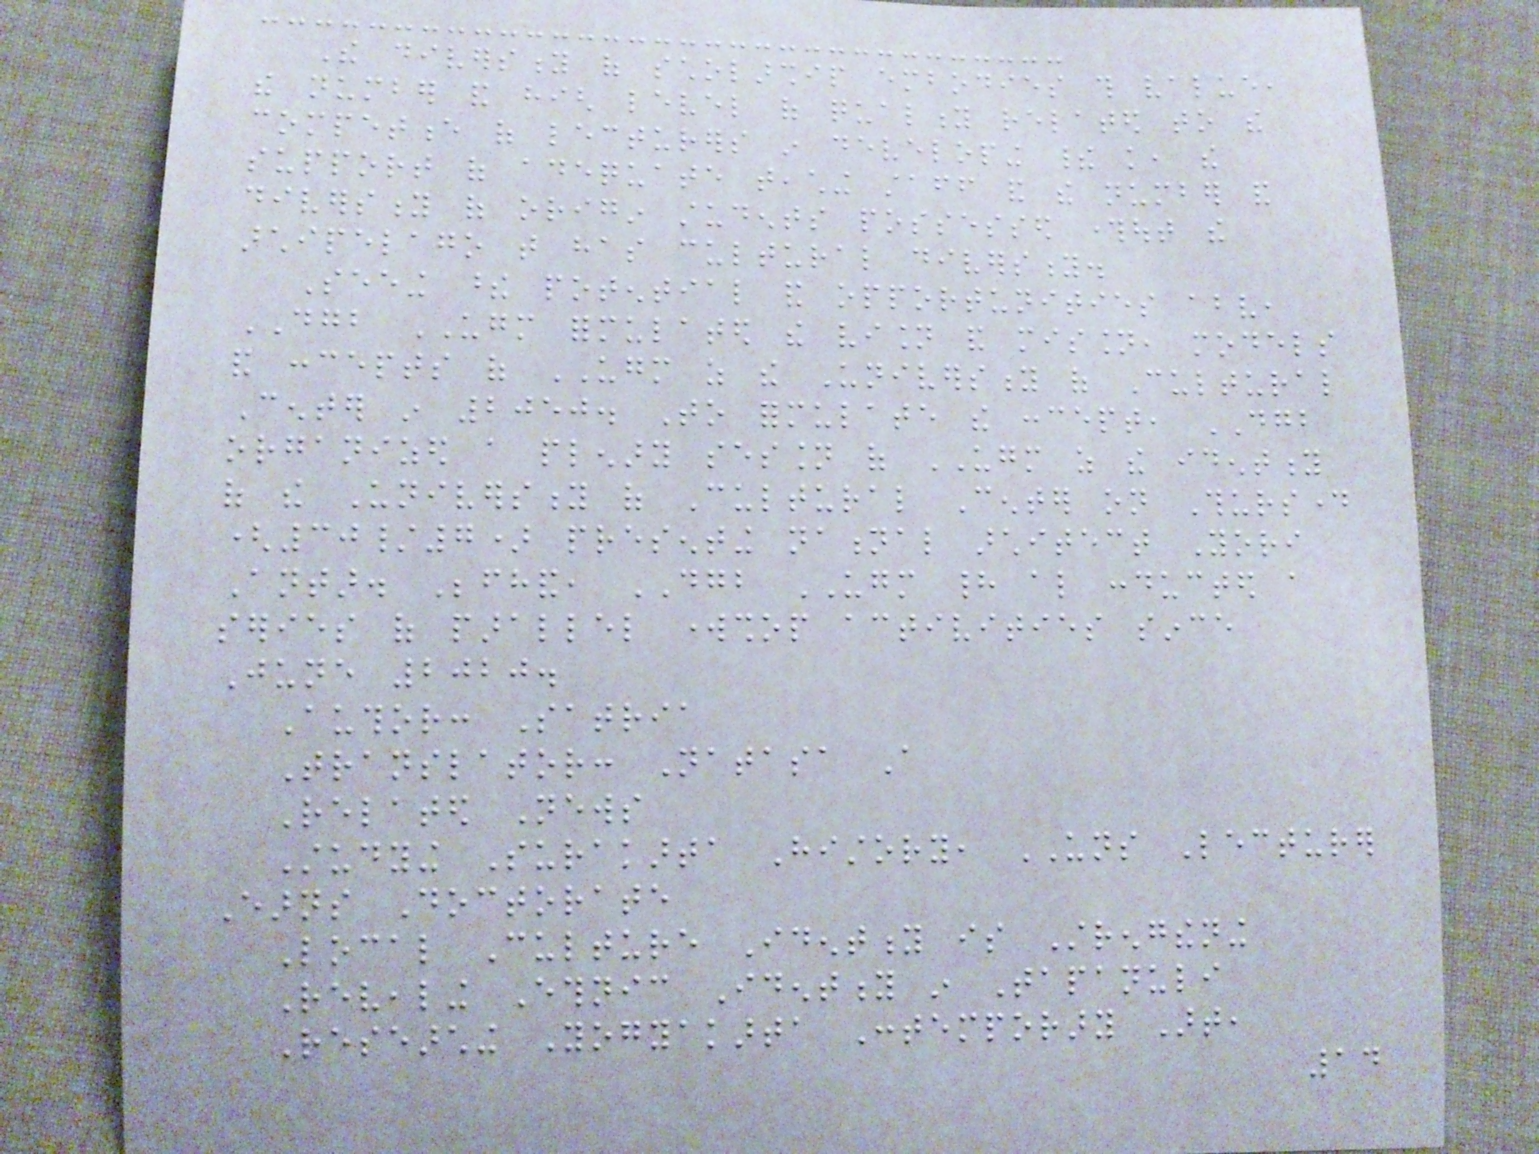The diversity of scholarship embodies this value,
the number and high level of quality related to the
competence of lecturers in developing their knowledge, the
support of adequate teaching staff and the number and
diversity of origin students possessed throughout the
archipelago that has cultural diversity.
Seeing these potential and opportunities above,
DGB UGM formulated the vision and mission, models
and concepts of UGM as the University of Cultural
Center in 2050. To formulate the concept, DGB
organized a plenary session of UGM as the identity
of the University of Cultural Center on Thursday
(30/7) presenting national architect Yori
Antar. Beforehand, DGB UGM had also conducted a
series of parallel workshop activities since
June 2020.
Author: Satria
Translator: Natasa A
Related News
Studying Surakarta History, UNS Lecturer
Earns Doctorate
Local Culture Identity is Strengthening
Revealing Ethnic Identity in Tapanuli
Researching Yogyakarta Contemporary Art,
14
